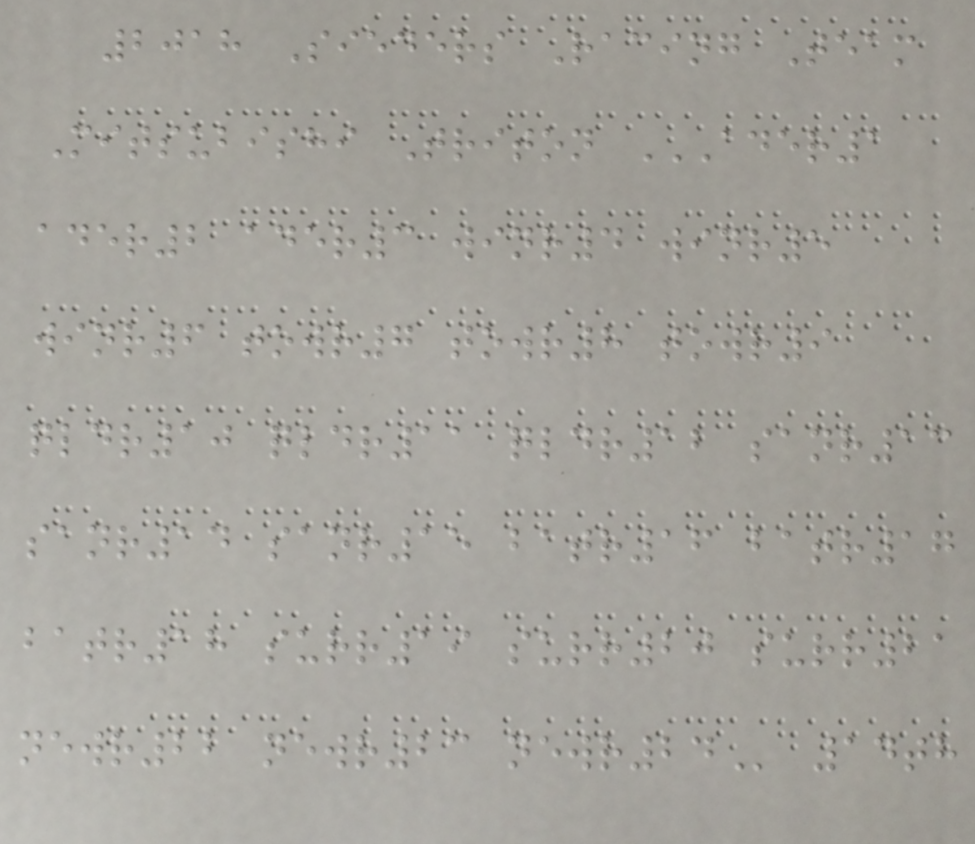2018 Sieders Racing Team
Mitsubishi Triton ADER1
ADER2 ADER3 WINR4 WINR5
WINR6 TOWR7 TOWR8 TOWR9
QLDR10 QLDR11 QLDR12 SANR13
SANR14 SANR15 BATR16 BATR17
BATR18 SURR19 SURR20 SURR21
NEWR22 NEWR23 NEWR24 14th
